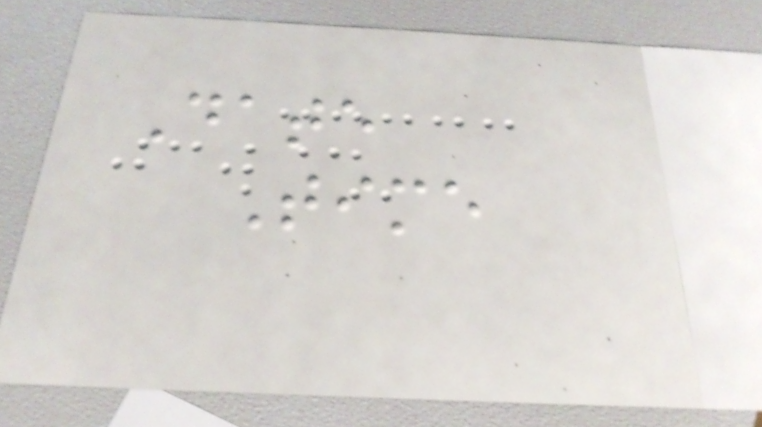Date
Time
